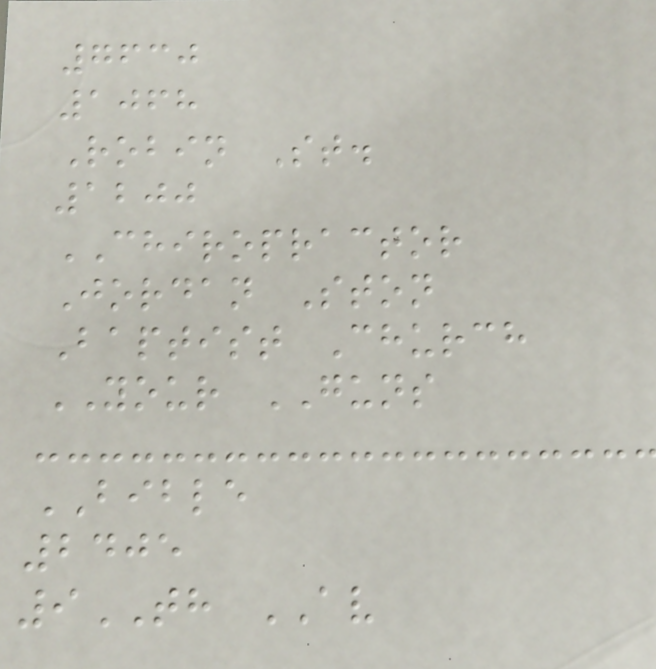7630
1068
Robin St.
1200
CHIROPRACTOR
Jordan Ston
Baptist Church
YOUR GUNS
BIBLE
2405
9TH AV
